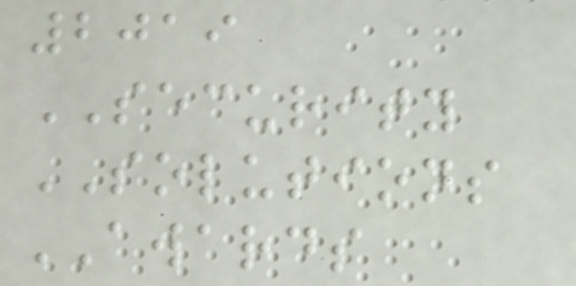2019
SECURITY
SOLUTIONS
AWARDS
